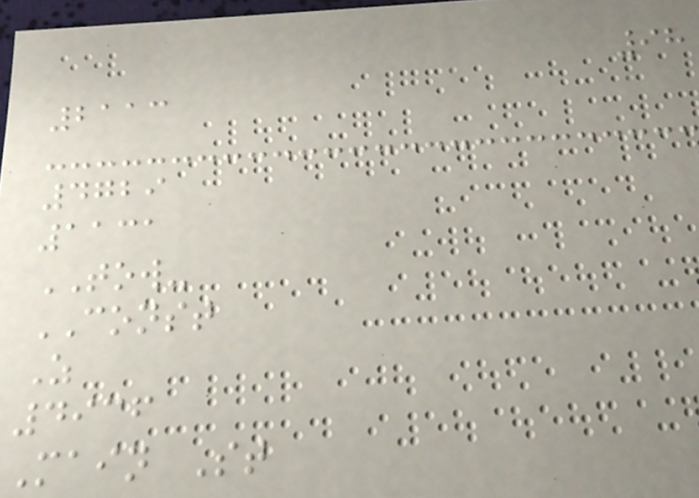98
2113
4729
1131
TOW-
CONST
Z
4936
Main St
